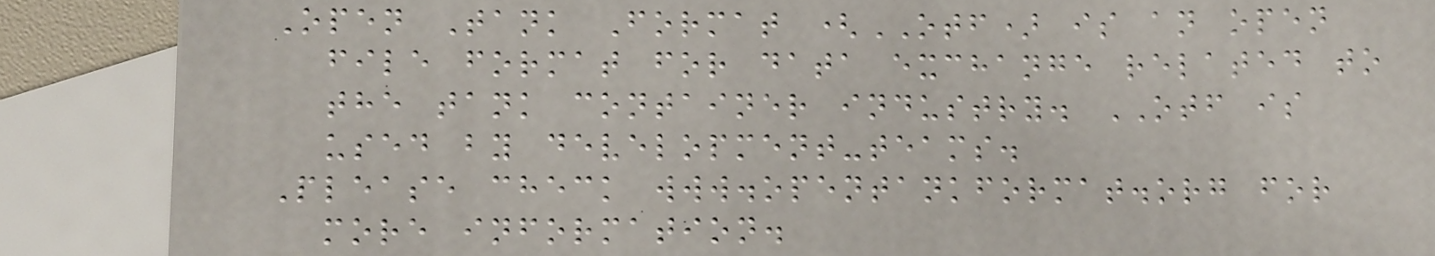Open Tank Format (OTF) is an open
file format for data exchange related to
the tank container industry. OTF is
used by development-teams.
Please check www.opentankformat.org for
more information.
